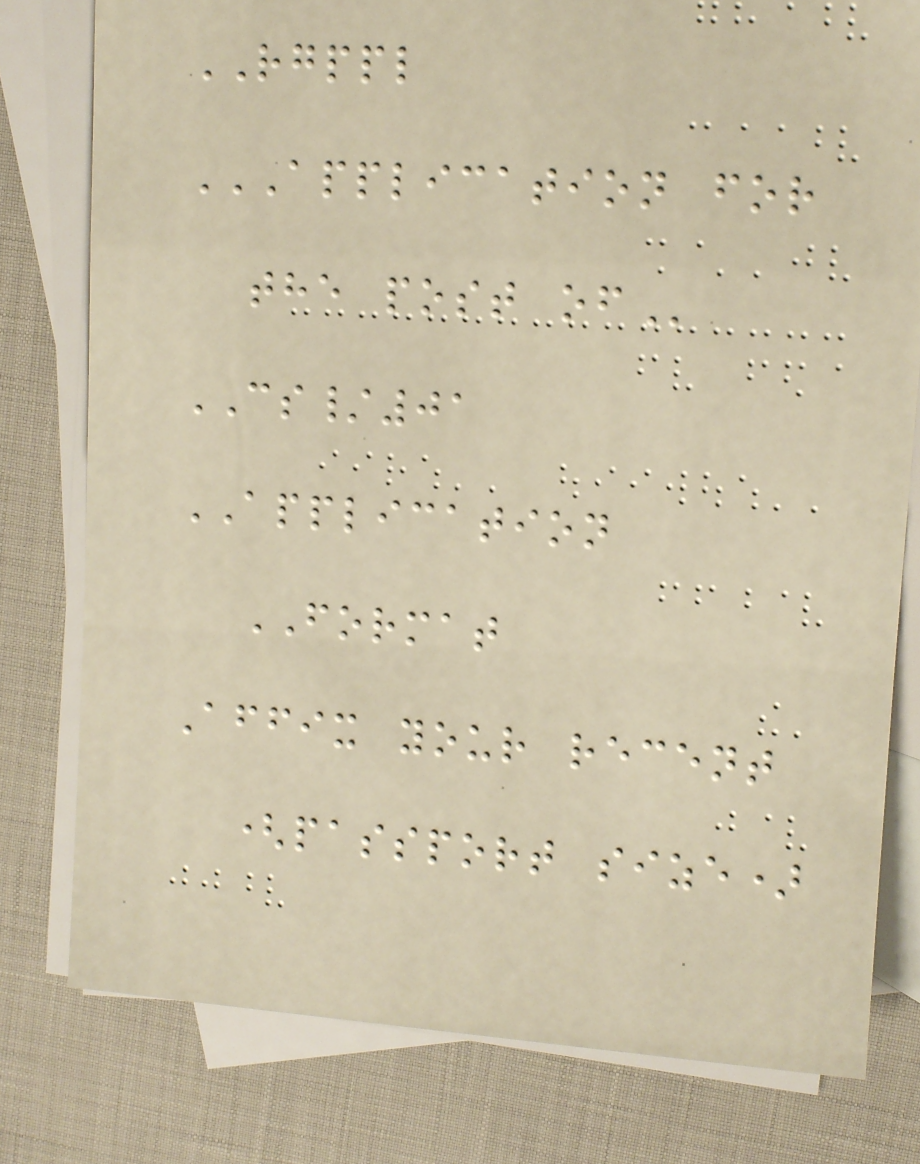RGPPL
APPLICATION FOR
THE POST OF
CS/01
APPLICATION
FORMAT
Affix your recent
(passport size)
